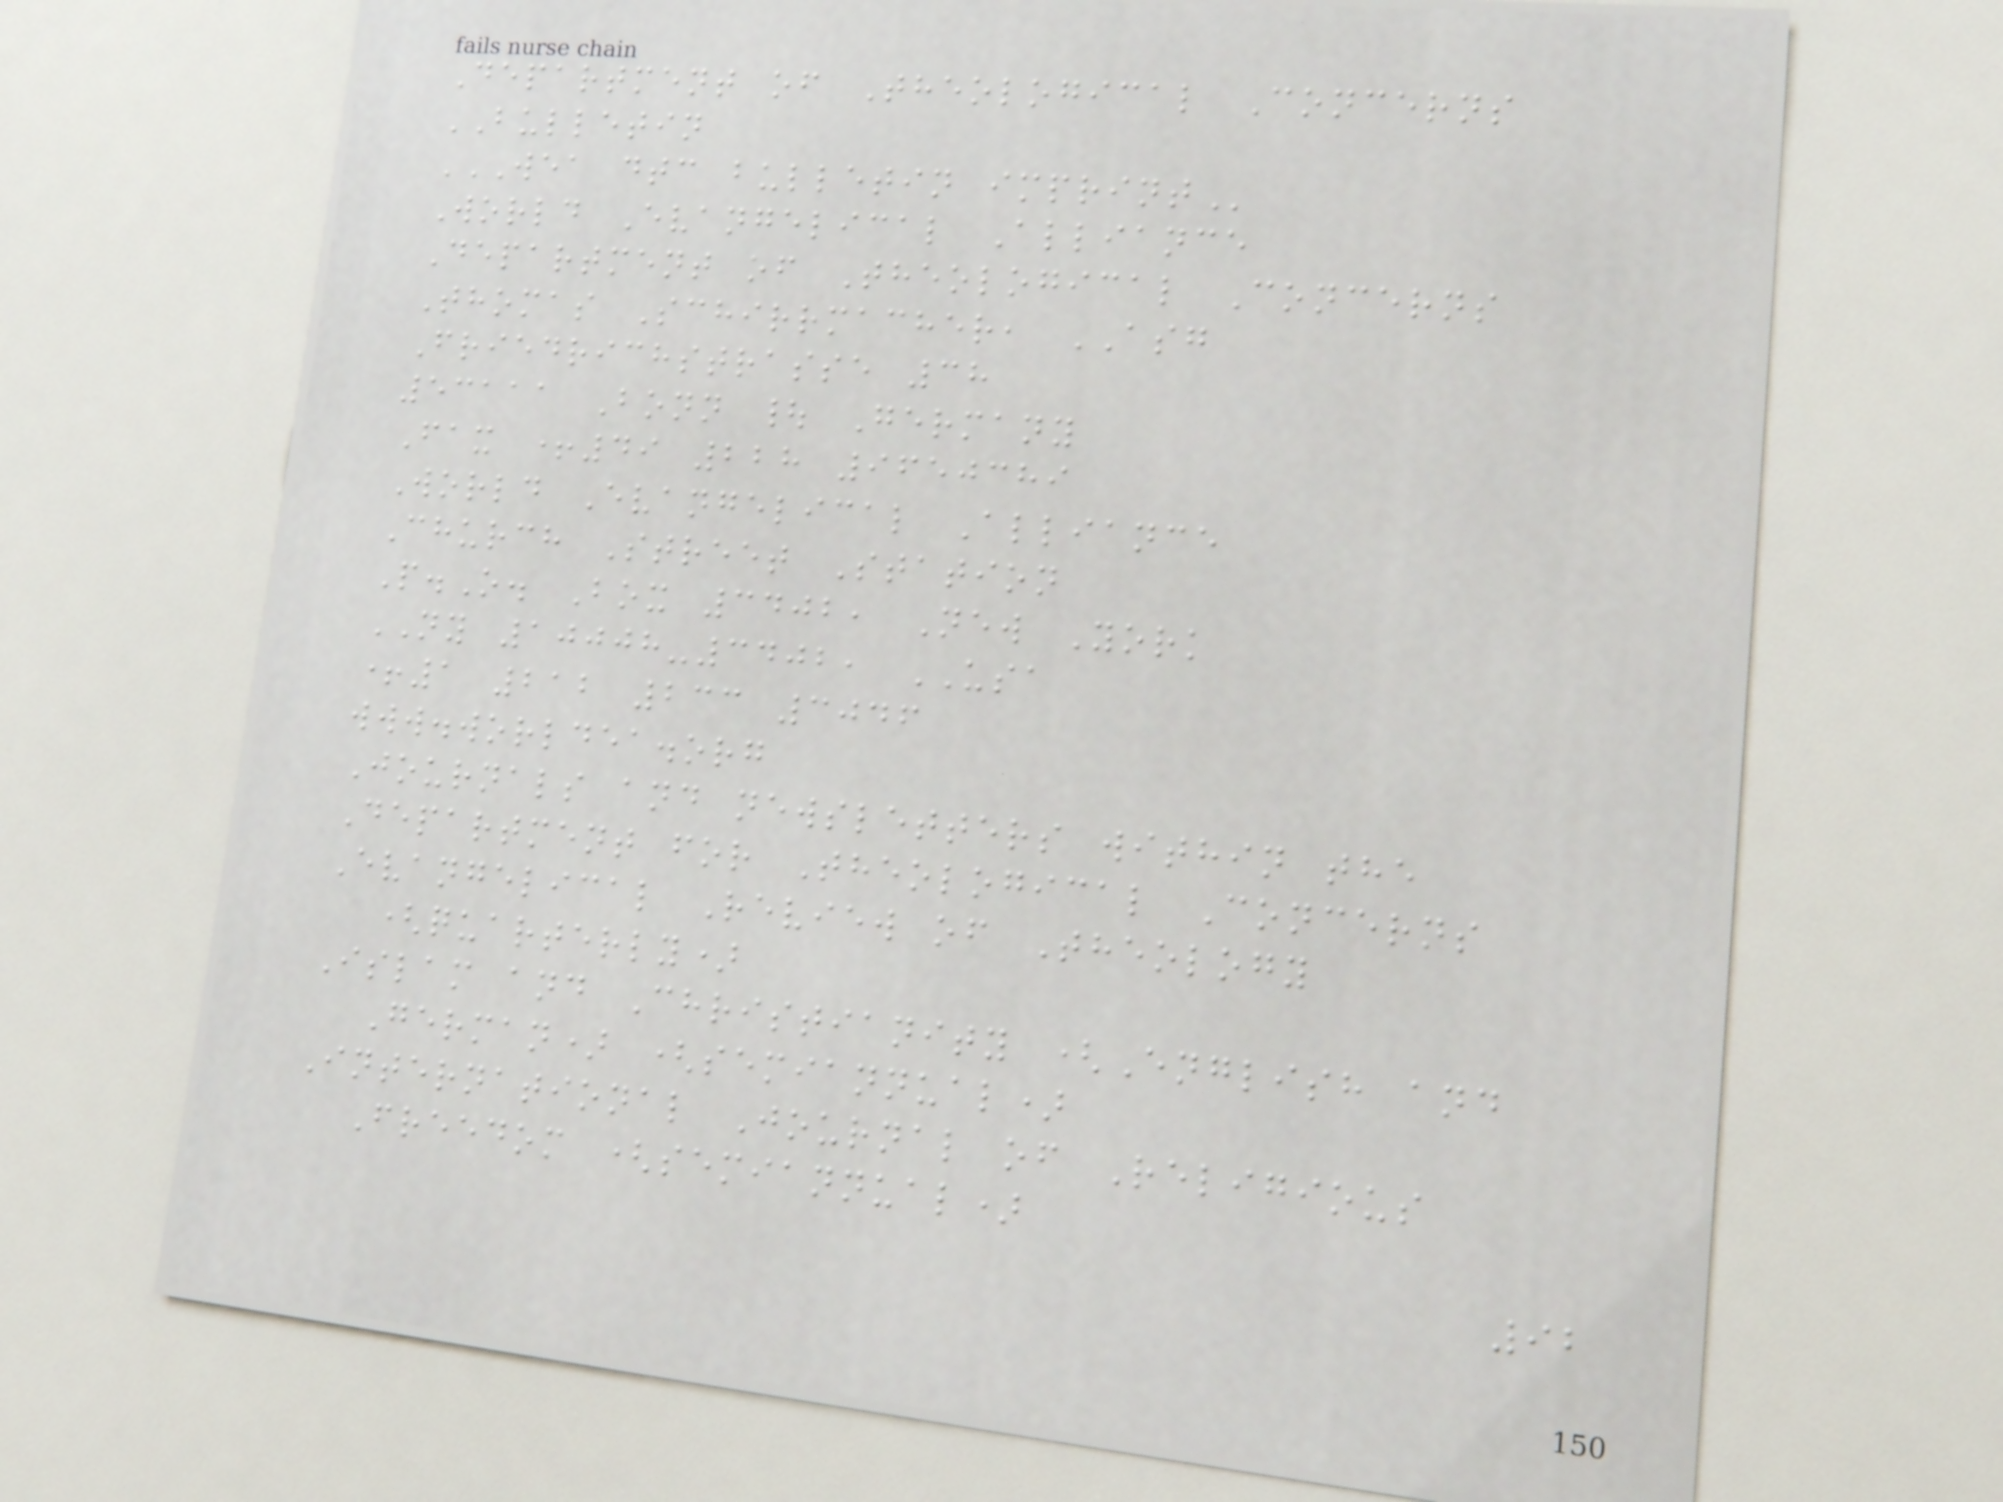Department of Theological Concerns
BULLETIN
WEA DTC BULLETIN IMPRINT
World Evangelical Alliance
Department of Theological Concerns
Thomas Schirrmacher, ASG
Friedrichstrasse 38
53111 Bonn | Germany
Fax +49 228 9650389
World Evangelical Alliance
Church Street Station
P.O. Box 3402, New York
NY 10008-3402, USA
+1 212 233 3046
www.worldea.org
Journals and newsletters within the
Department for Theological Concerns
Evangelical Review of Theology
(quarterly)
Islam and Christianity (English and
German) (semiannual)
International Journal of Religious
Freedom (semiannual)
92
